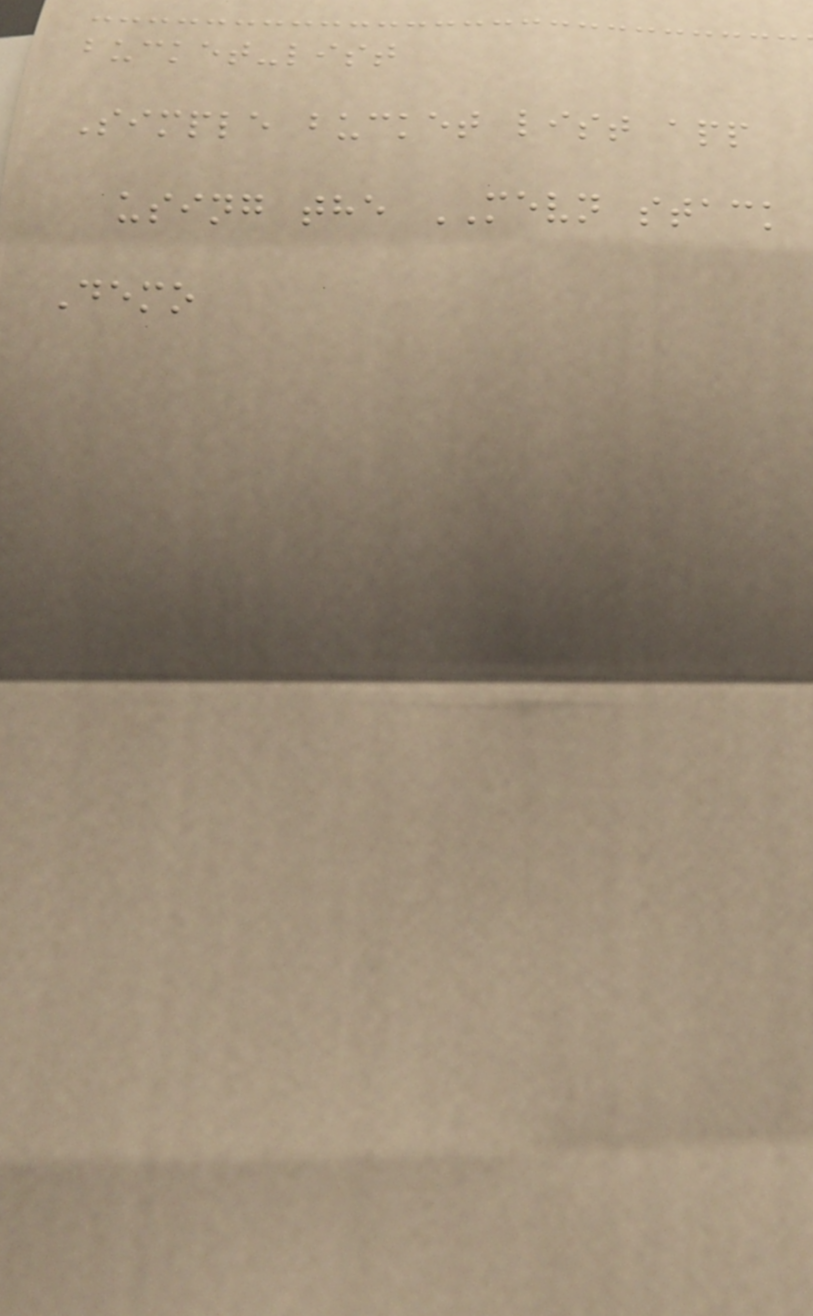bucket-list
Simple bucket list app
using the MEVN stack
Demo
